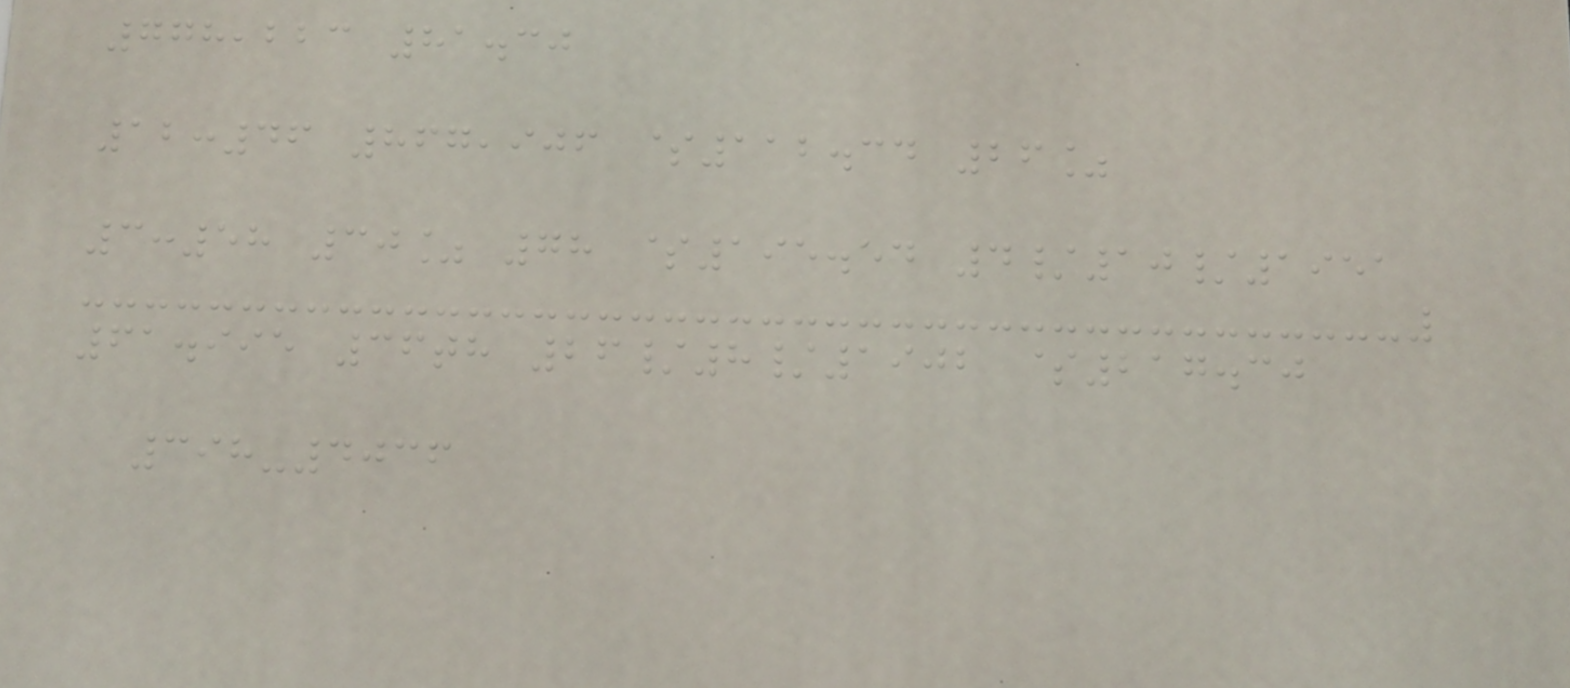778,223 81.30
12:46 867,906 $112.34 26%
3:58 30% 78 $195.54 4/10/1951
61.995 36th 26/8/1902 $217.30
398-4036
